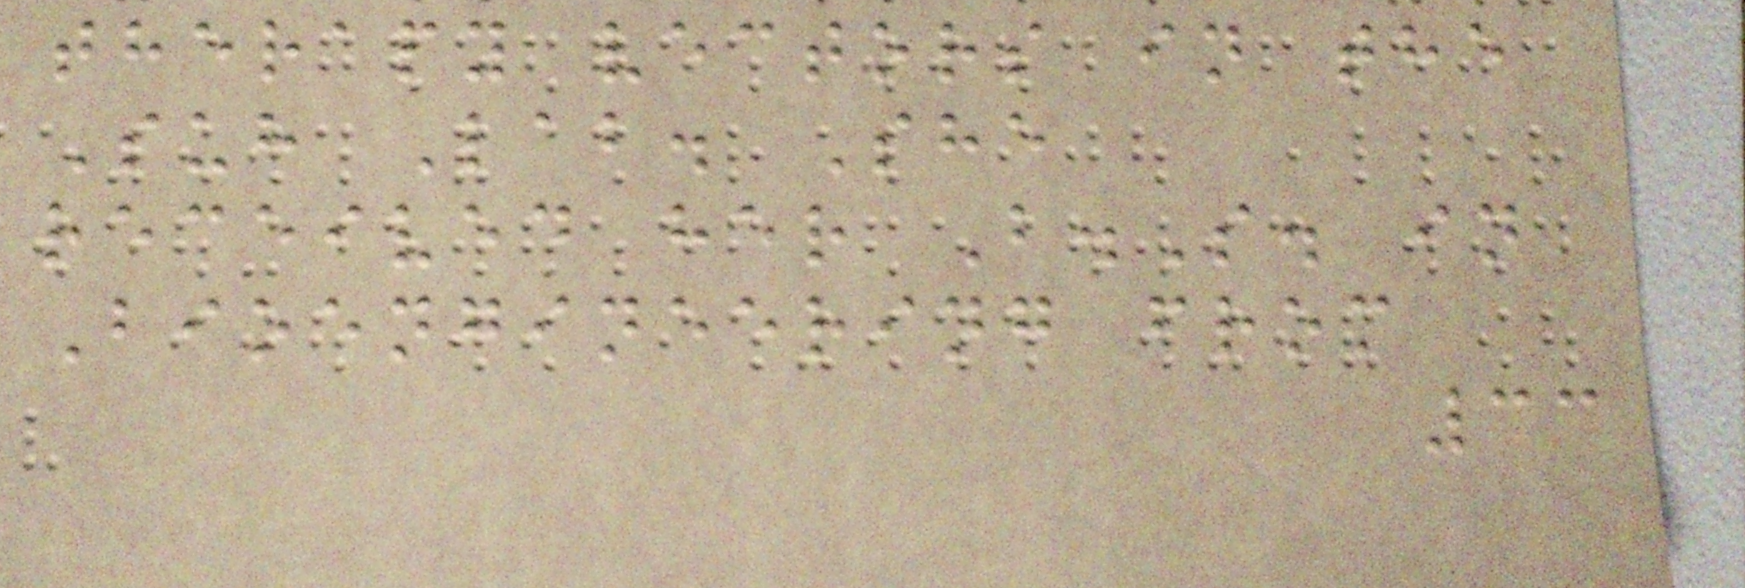therapy vectors in the
Suh Lab. She
received her B.S. in
Bioengineering from
33
